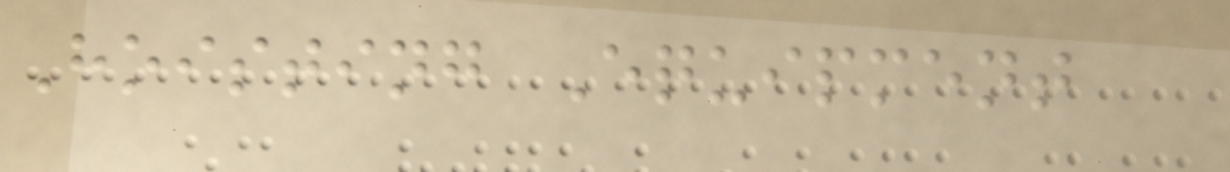Hoisting Equipment
